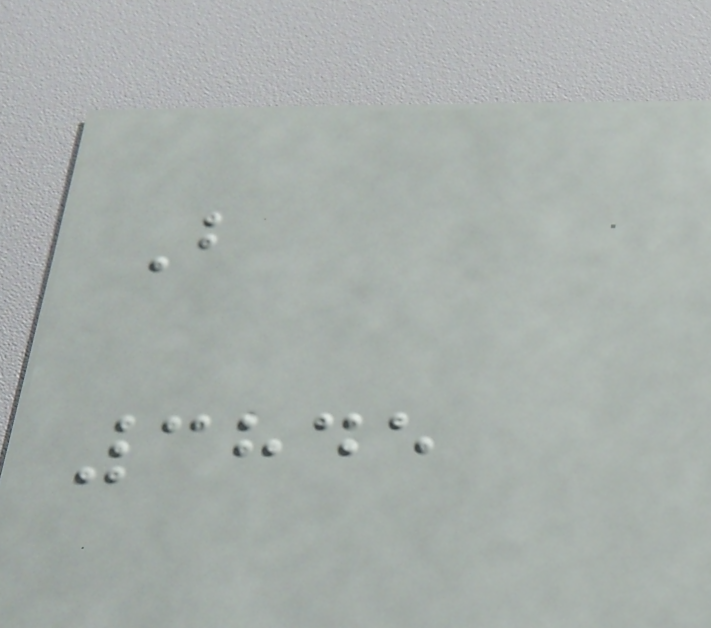B
3845
